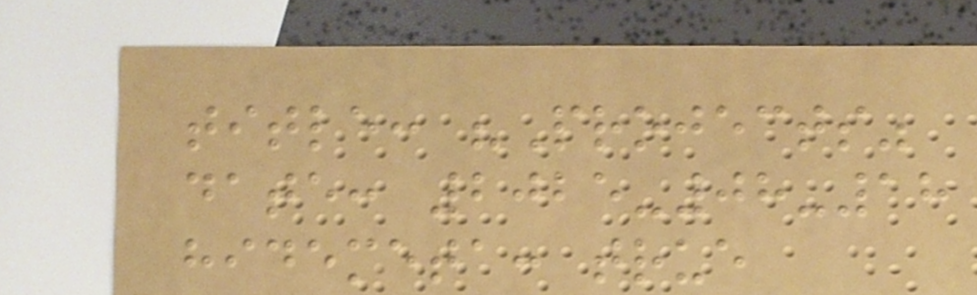title: "Projects"
date: 2025-08-18
hidemeta: true
